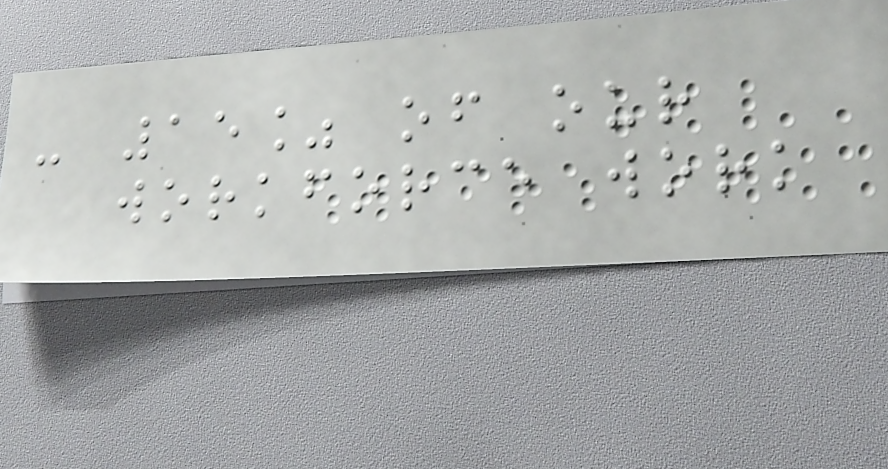- 15% of our
workforce work
